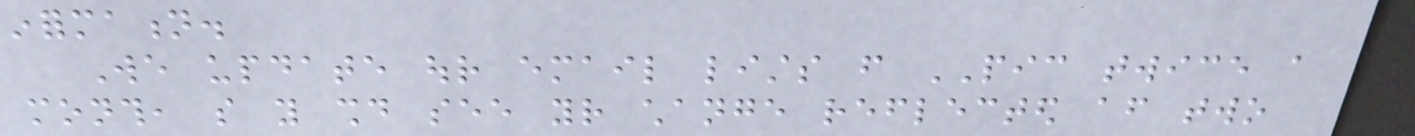information.
We update our email lists from PIC twice a
month, so you should see your change reflected after two
